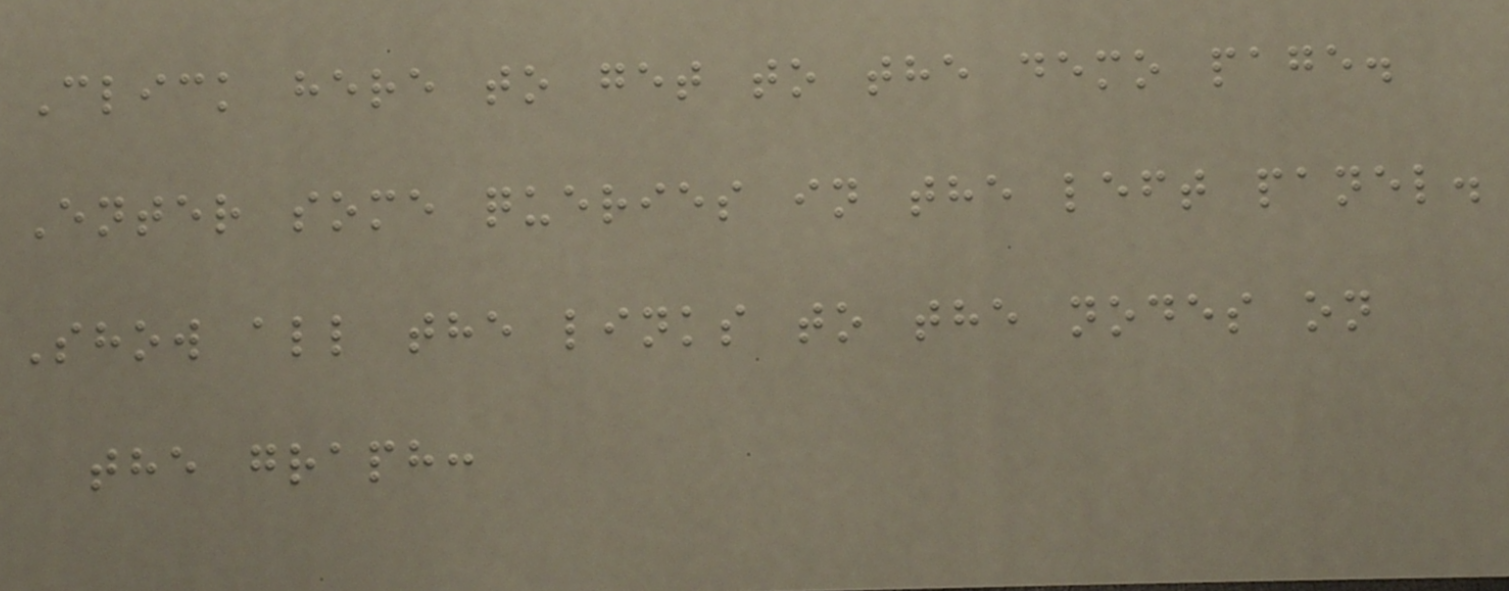Click here to get to the demo page.
Enter some queries in the left panel.
Show all the links to the nodes on
the graph:
